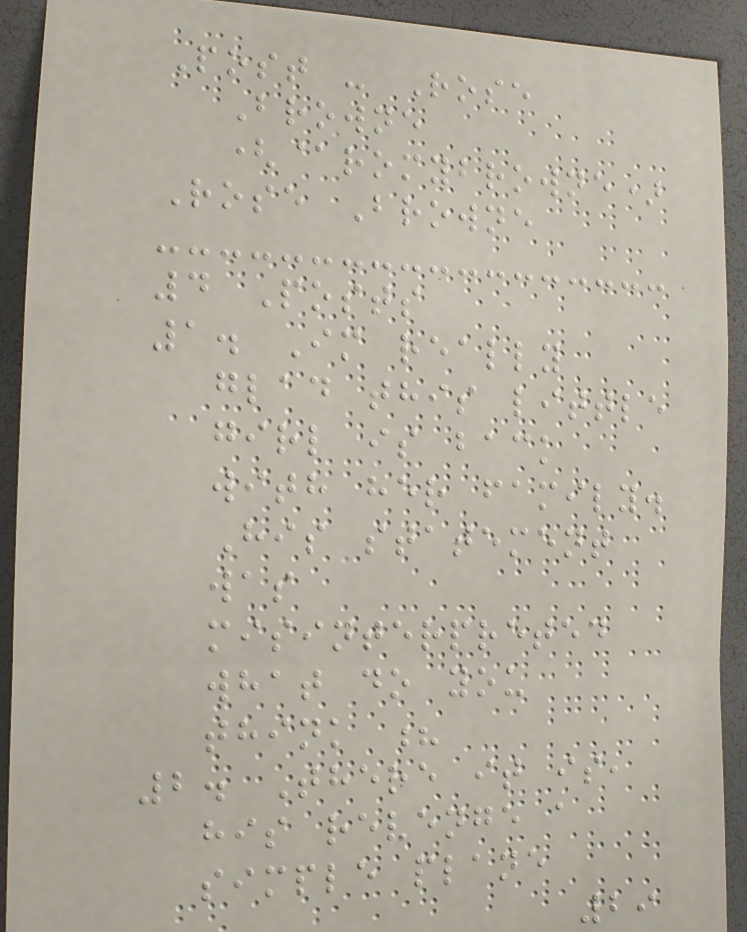Post - Rose
Browne
(@romybrowne)
Rose Browne
4 Posts
1. Im really
glad this little
girl is back
with her family.
His statement
was
misinterpreted
what do you
think ?
2. There it is,
his revenge a
simple plane
29
